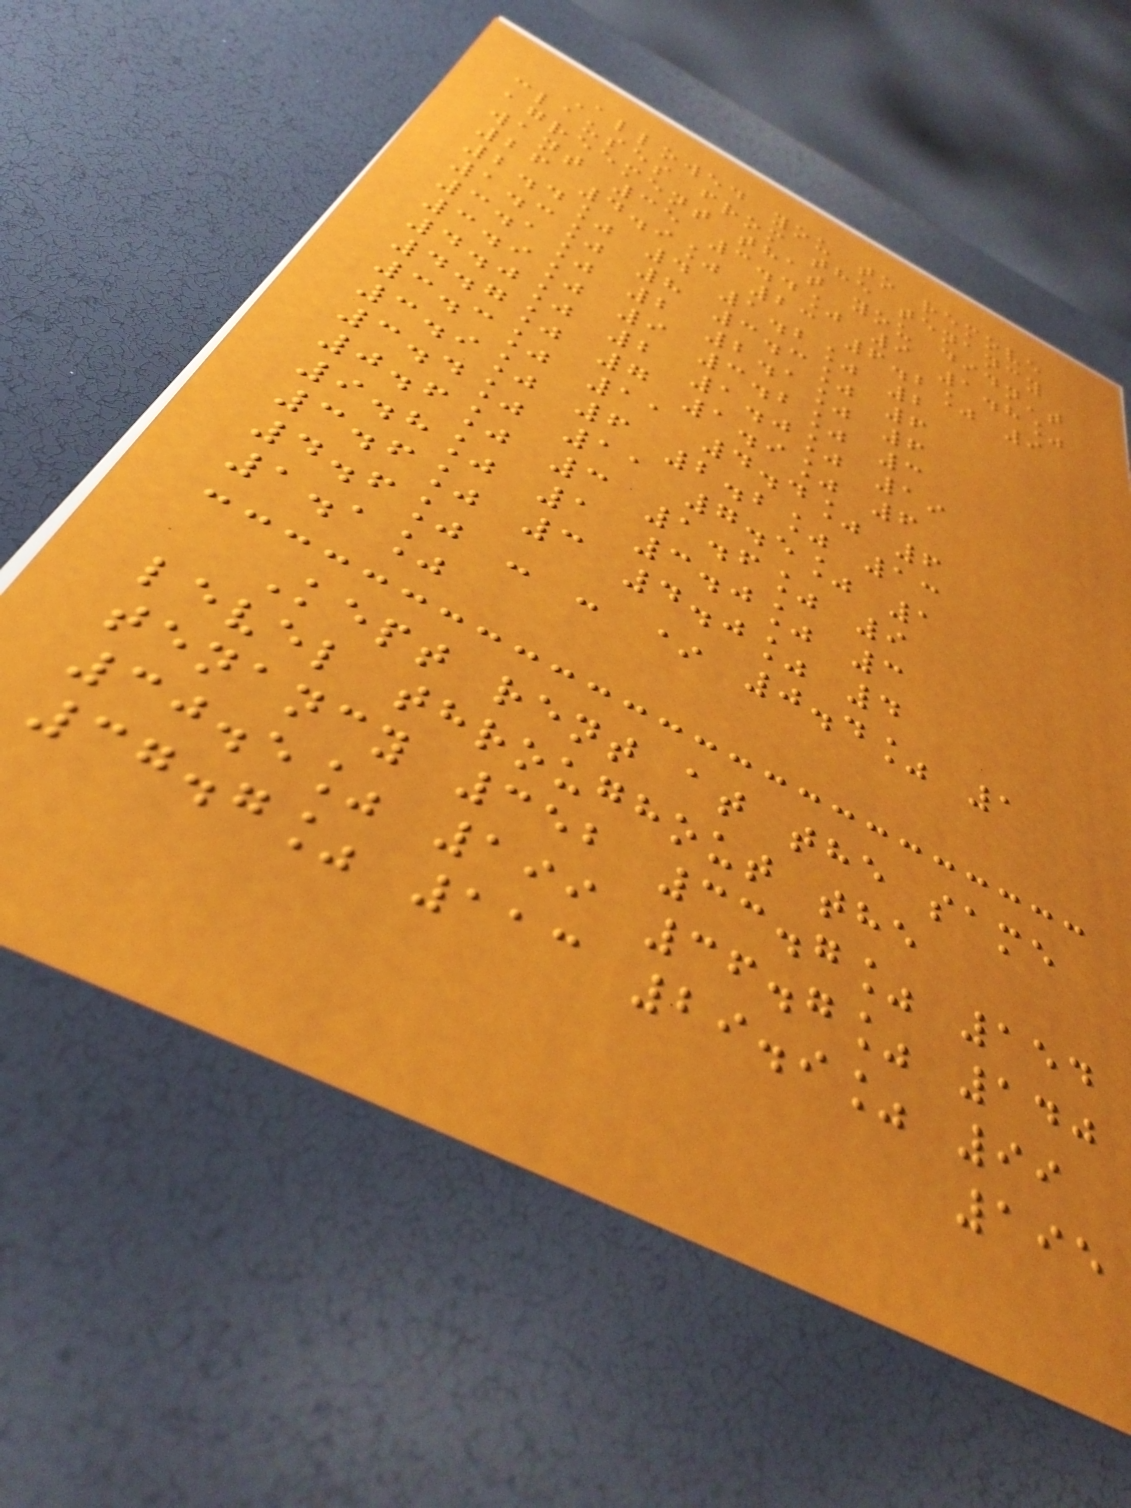Allowed you to remove
clauses from the tenancy
agreement that you didn't
want 35 3.4% 9 1.8%
26 4.9% 23 6.2% 9
2.4% 4 1.2% 2
1.3% 8 3.3% 6
3.1% 2 2.1% 6
3.9% 9 3.2% 3
4.0% 2 1.0% 19
4.7% 7 1.9% 6
3.3% 11 4.4% 6
3.9% 6 2.2% 13
3.4% 11 7.5% 1
0.6% 3 1.6% 9
9.8% 1 3.0% 3
3.6% 3 4.0% 4
4.6% - - * 0.4% 1
1.1%
Kept rent at the same
level throughout the
tenancy 352 33.7% 154
30.5% 199 36.7% 140
37.7% 113 29.9% 99
195
